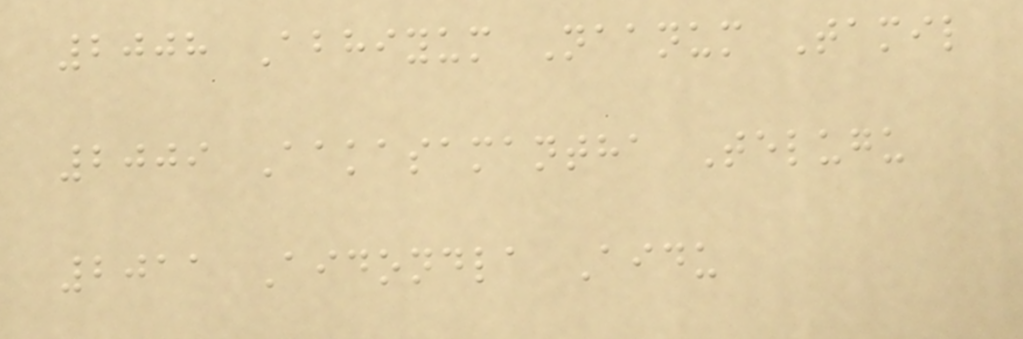2008 Abhiyum Naanum Tamil
2009 Aakasamantha Telugu
2011 Aidondla Aidu
